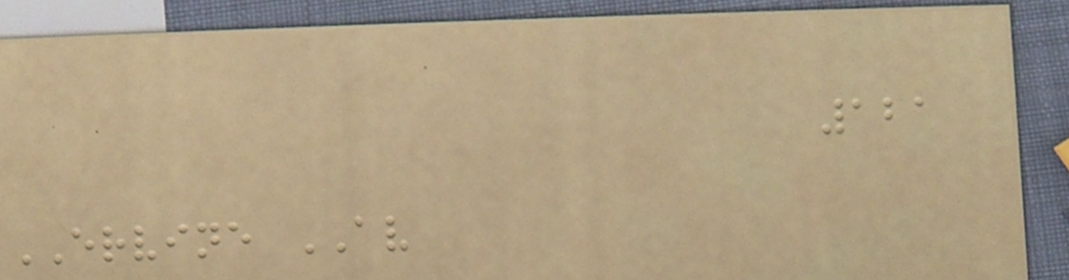121
ERVINE AV
